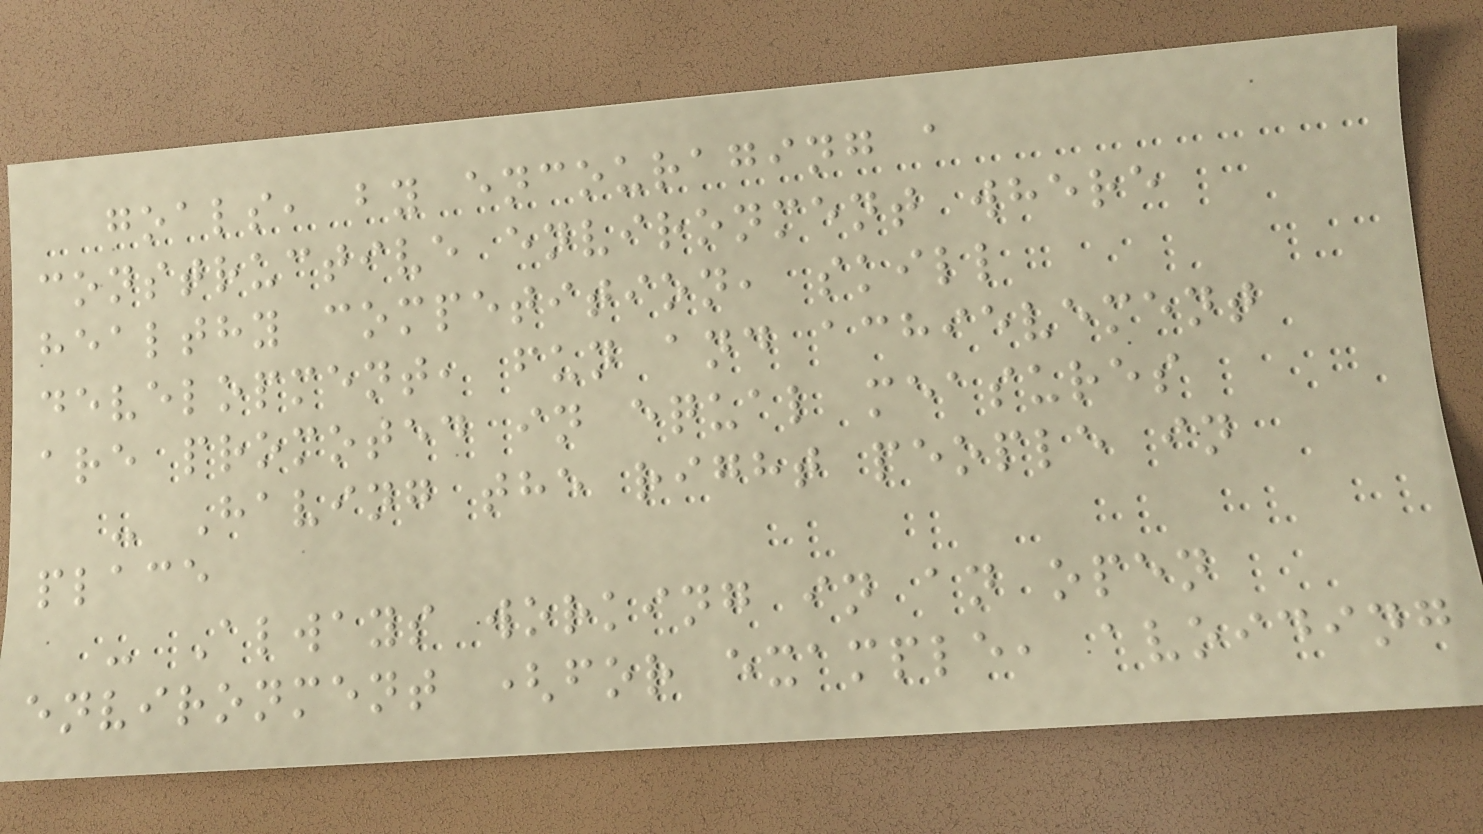goals, by encouraging a
constructive environment where
healthy competition, skill
development, fun and achievement
are promoted in equal measures
- Having the right people in
place
- Always working in an open
environment (for example, avoiding
